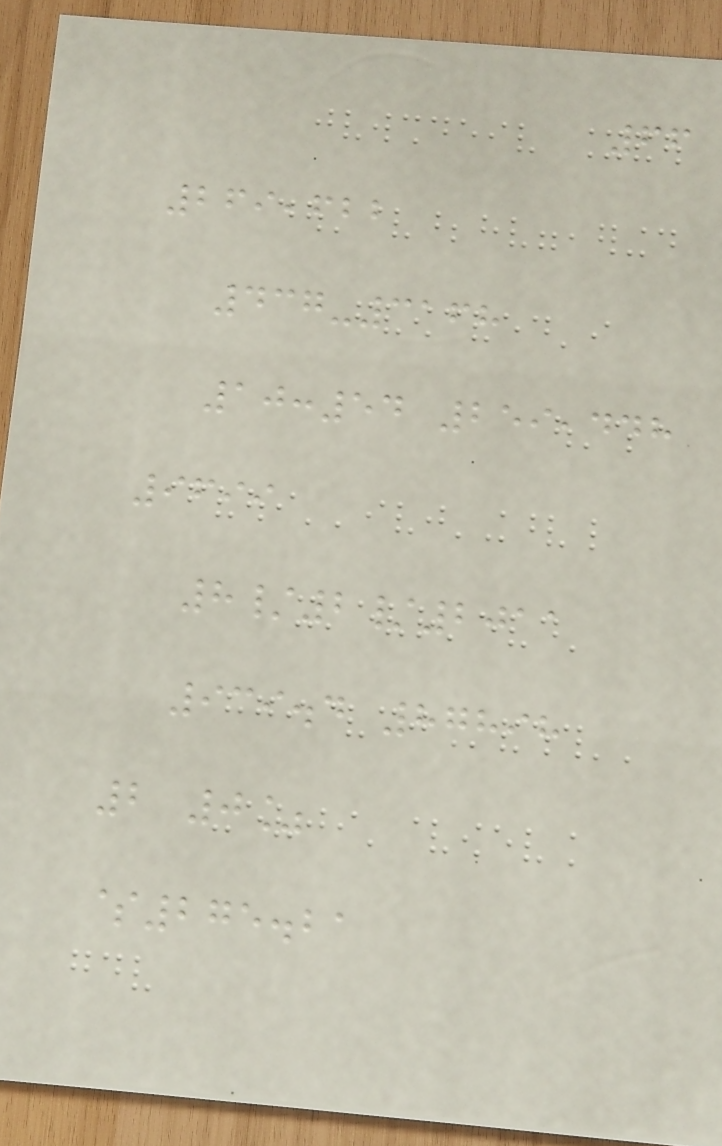66
269,622
437-3168
10:54 259,448
9699
8/2/2011
939.4 87898
2 0%
$275.21
